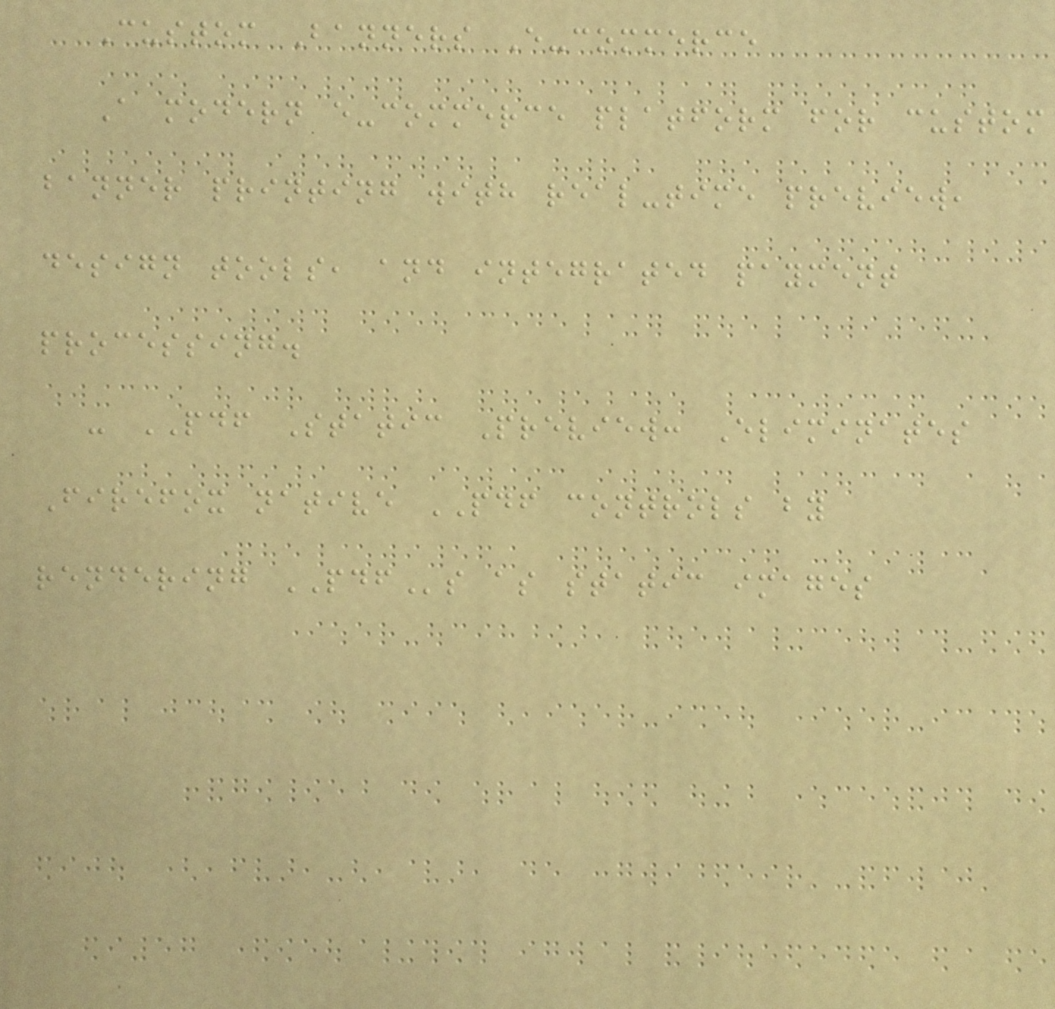Custom Banners E-commerce
A modern e-commerce platform for custom
banner printing with real-time preview,
design tools, and integrated payment
processing.
- PDF Static Preview: Eliminates
Firefox native PDF controls by
rendering PDFs as static images
